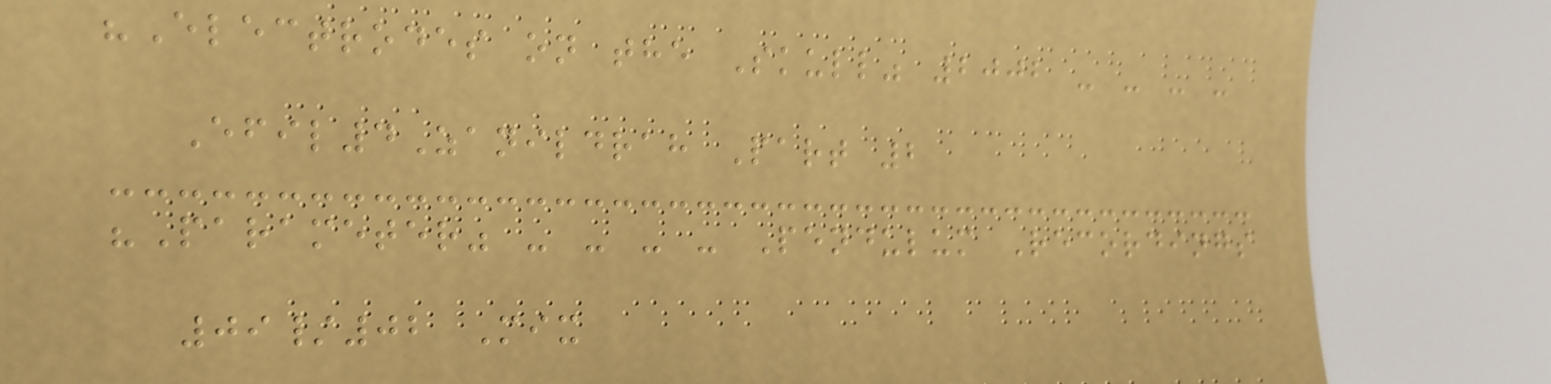"Electrodes on the Skull" 2002 - - - -
Efil4Zanildrah Part 2
"Parameter" - - - - Pendulum Recordings
09/02 Mix
